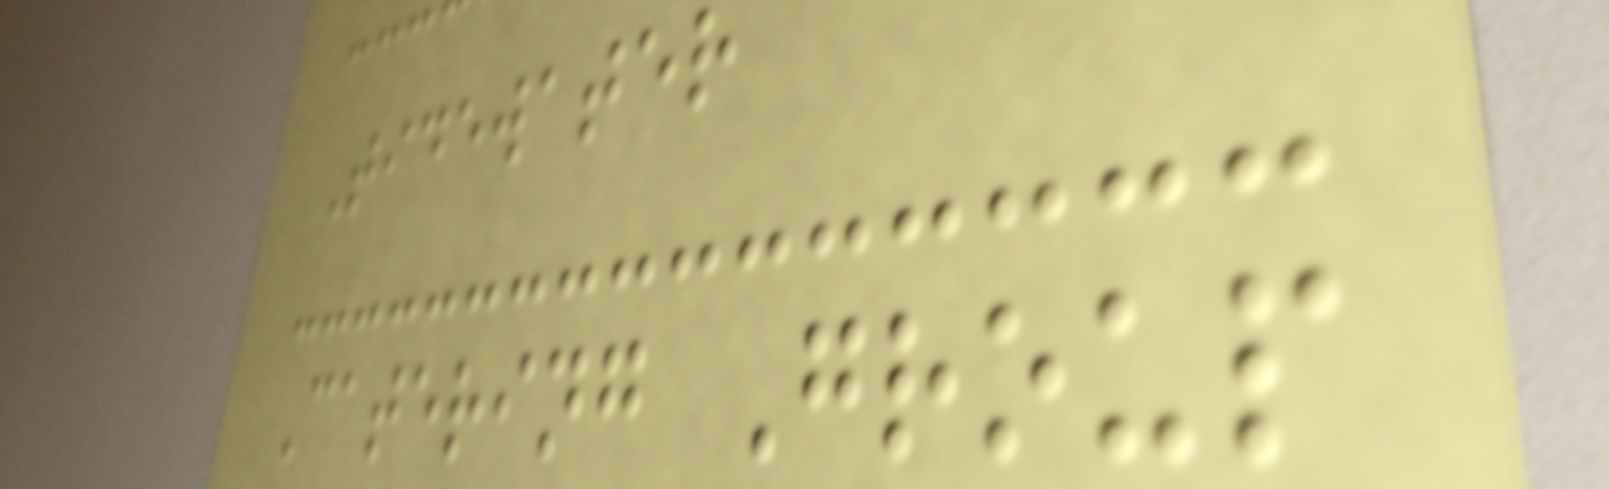Tidewater
Catering Group
